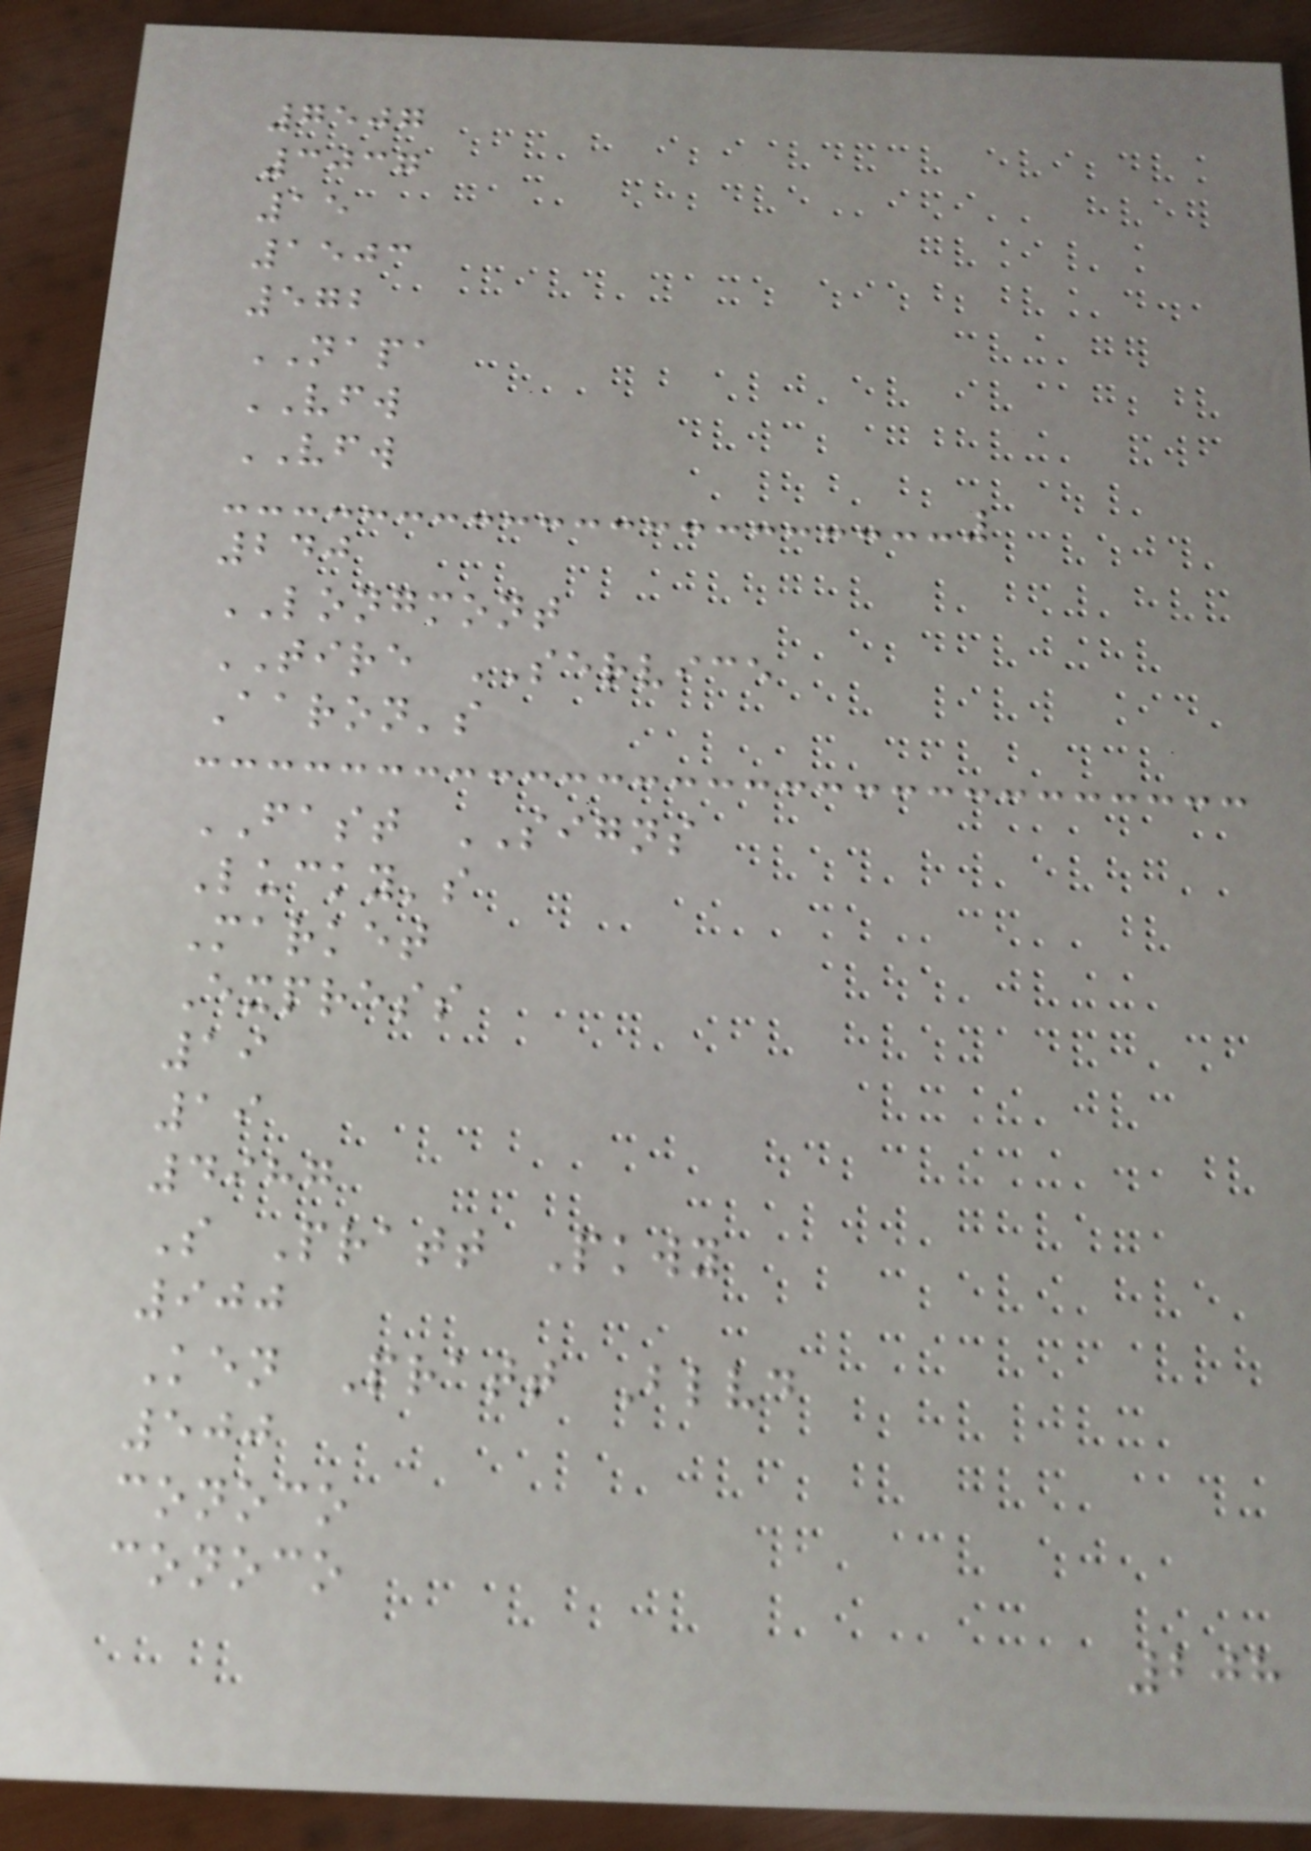7507
3037
15
1503
572
NAPA
VFW
VFW
240
LONGMONT
TIRE SERVICE
Aaron's
FAST SIGNS
Lucky's
Market
Express
19
19
4987
S Pratt Pkwy
900
Ken Pratt Blvd
500
conoco
conoco
208
